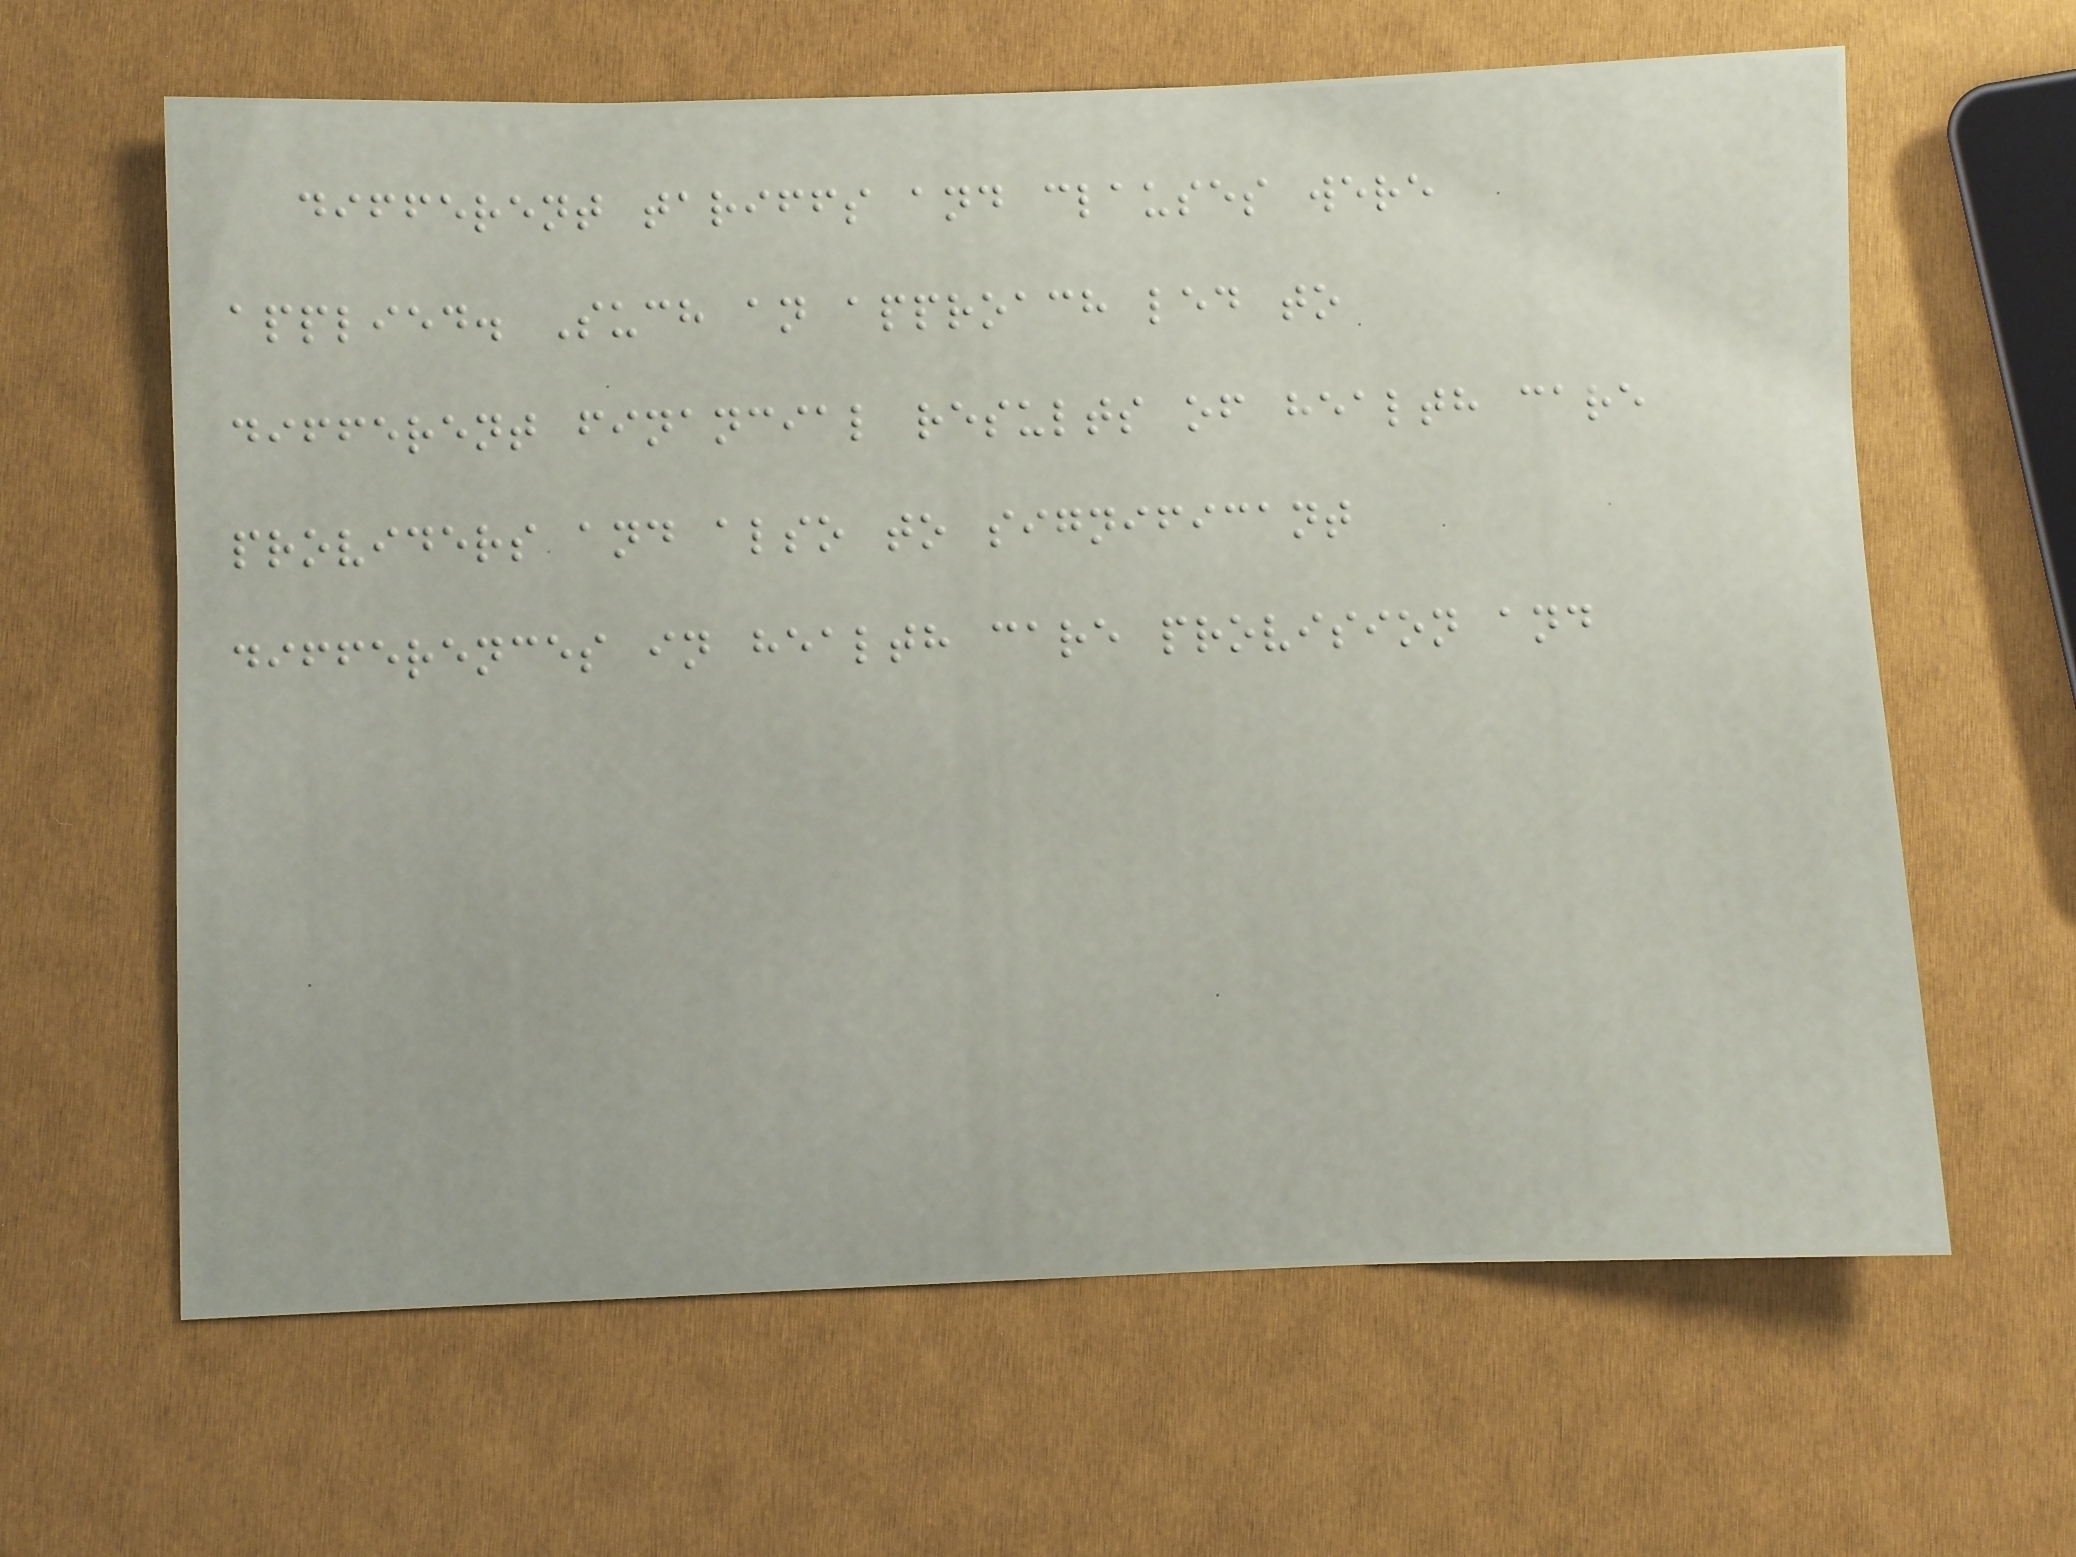different tariffs and clauses were
applied. Such an approach led to
different financial results of health care
providers and also to significant
differences in health care provision and
